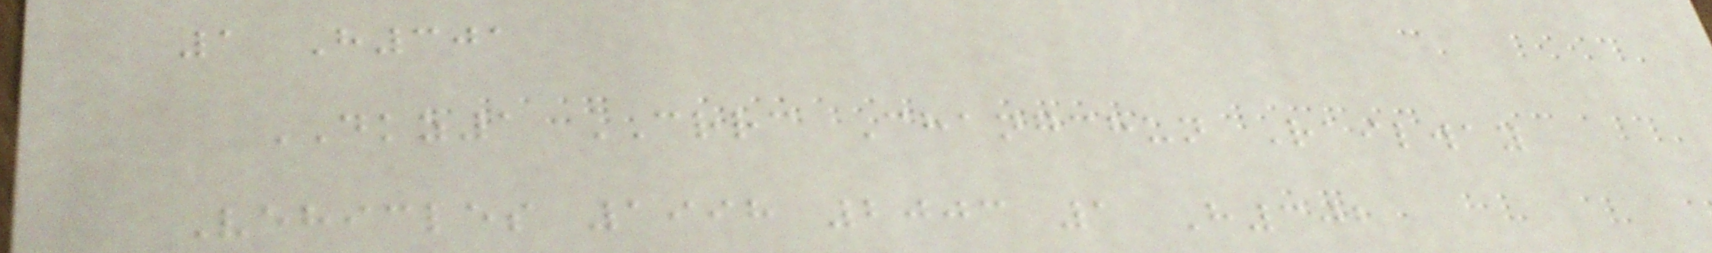1 H301
DKZ1 CRRC Changchun Railway
Vehicles 1998 2003 1 H302
